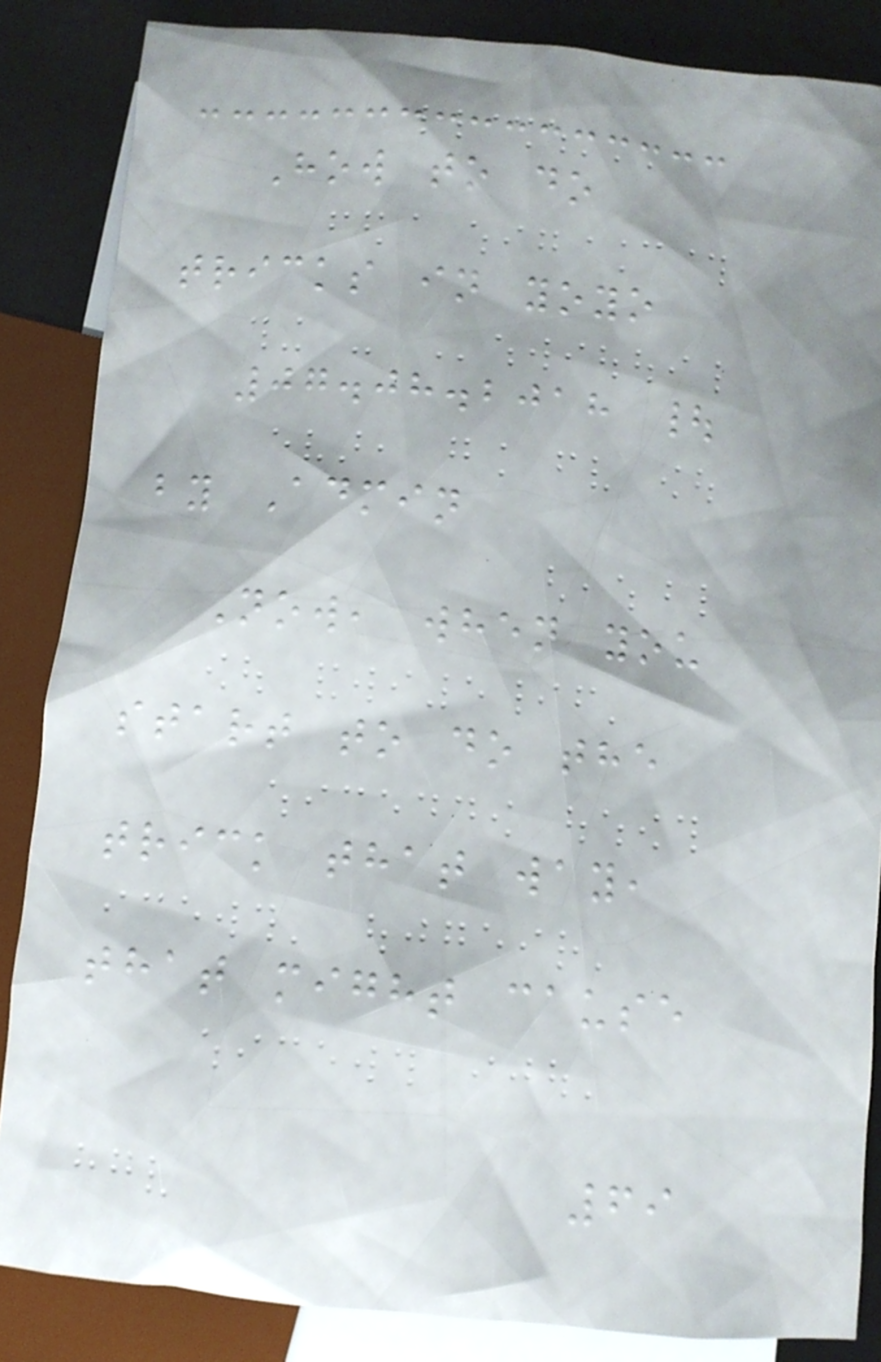How to do
tricks in yoyo
07.08.2018 |
by Admin
Now, when you
start to do the
trick that way,
that might cause
69
